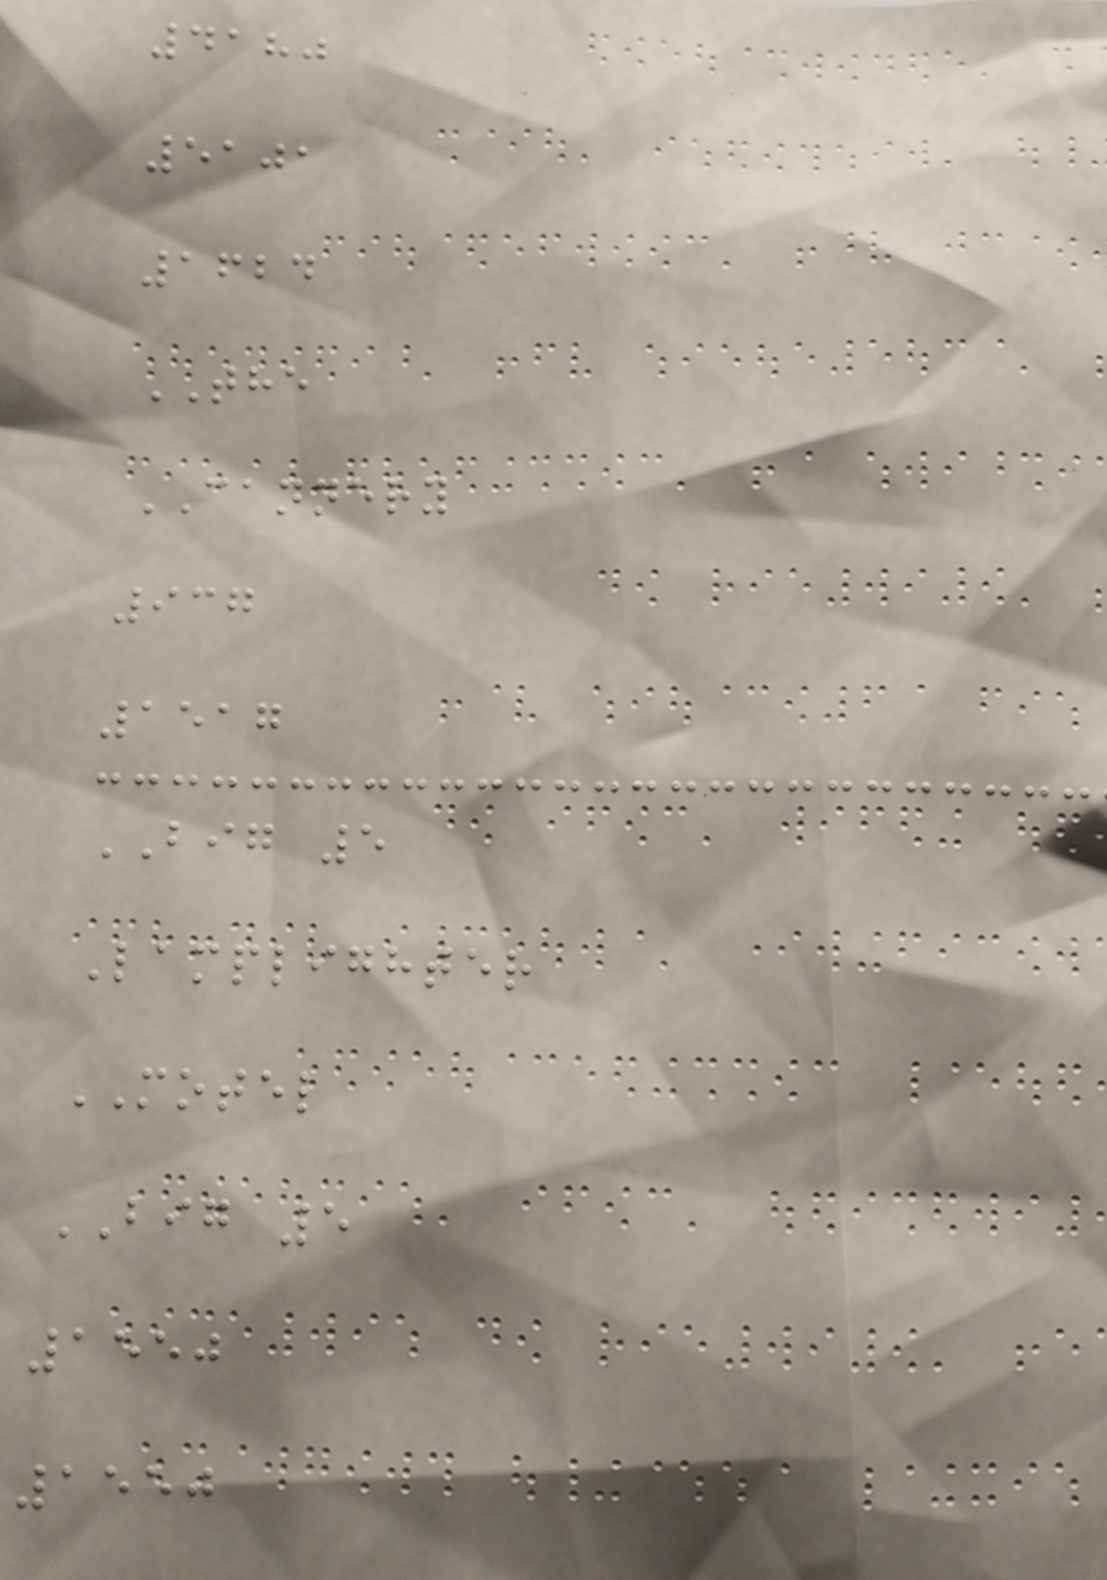4180
5101
1624
THE
CANNERY
937
1517
BIG 5
Lamplighter
MOTEL
BIG 5
1550
1550
